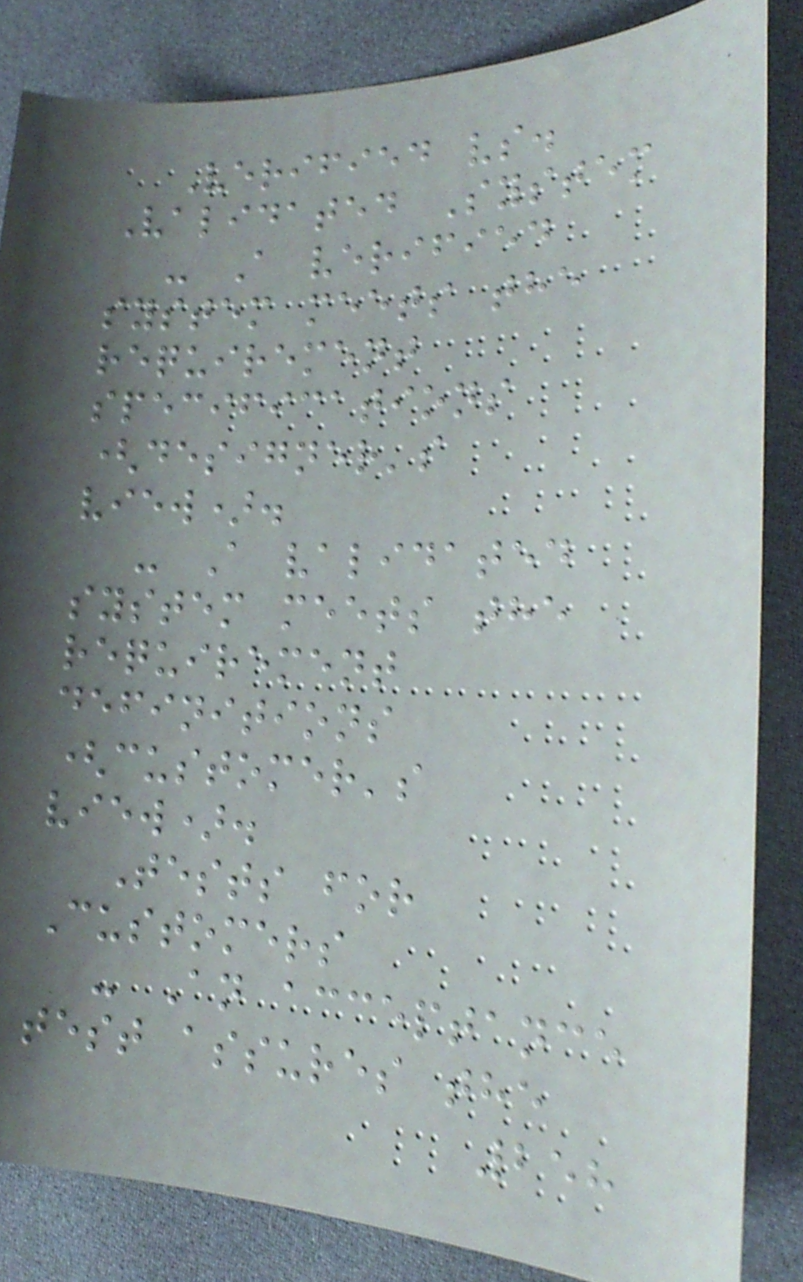Verified vs.
Validated System
- A verified
system meets the
requirement
specifications
(designer's
view).
- A validated
system meets the
requirement
definitions
(customer's
view).
Tests for
Customers
- An acceptance
test assures the
258
